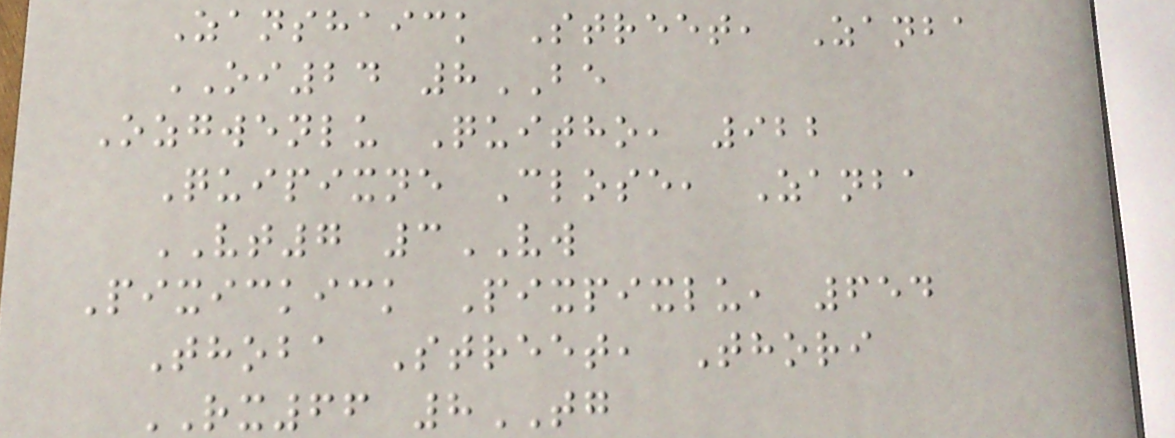Zanshaick Street, Zanba
OI24 8BE
Ozgwenlu Quitho, 922
Quipixne Close, Zanba
VT7 3VW
Pixickick Pixpixlu, 654
Thoba Street, Thori
RX66 8TG
